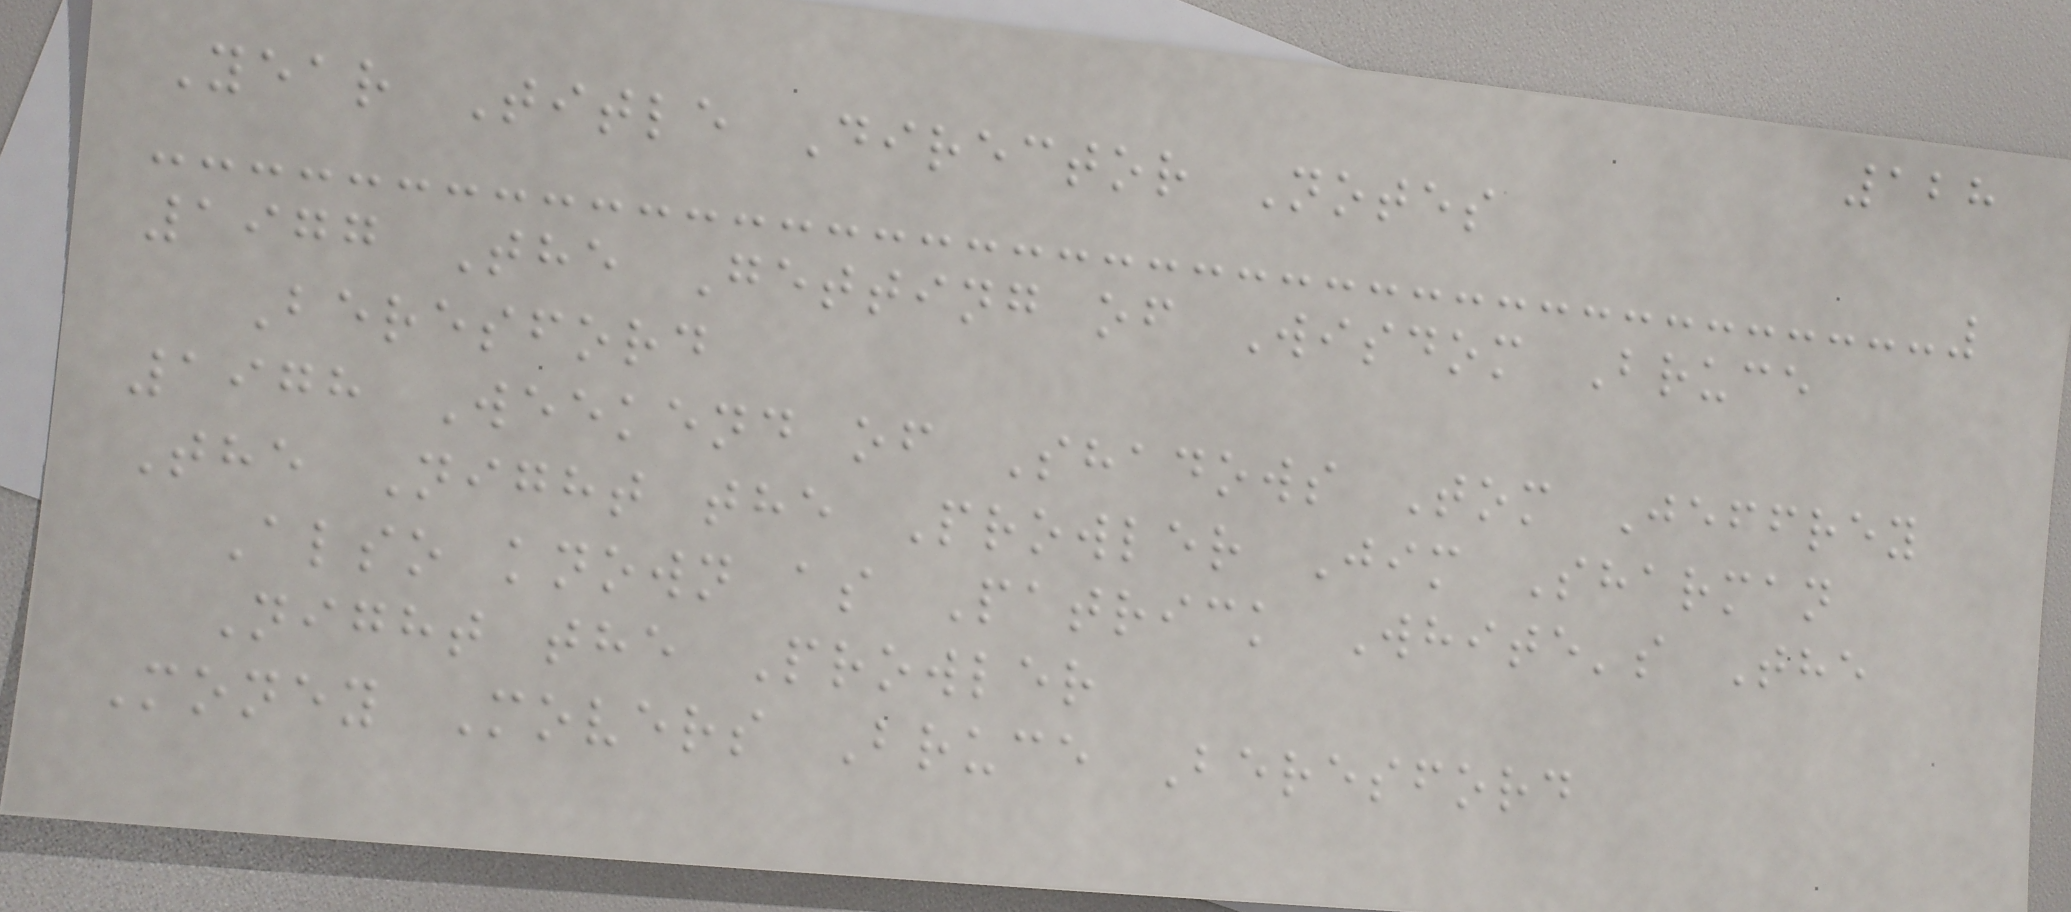128
Year Title Director Notes
1977 The Getting of Wisdom Bruce
Beresford
1978 Weekend of Shadows Tom Jeffrey
The Night the Prowler Jim Sharman
Also known as Patrick White's The
Night the Prowler
Money Movers Bruce Beresford
